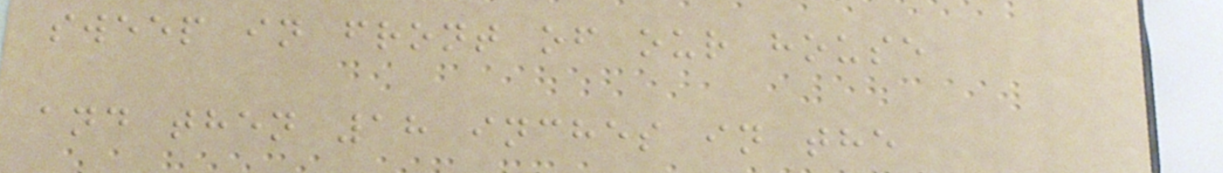sweep in front of our house
and then 18 inches in the
